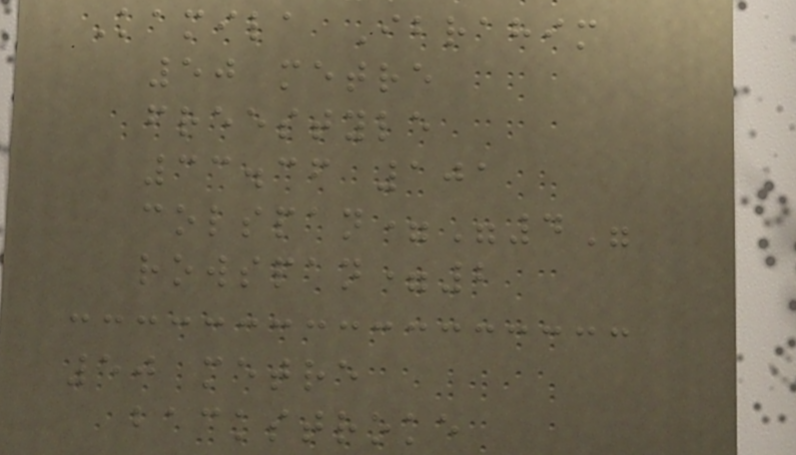Kamila Ibrahim
50 metre
freestyle
33.36 101
colspan="4"
rowspan=2
50 metre
backstroke
